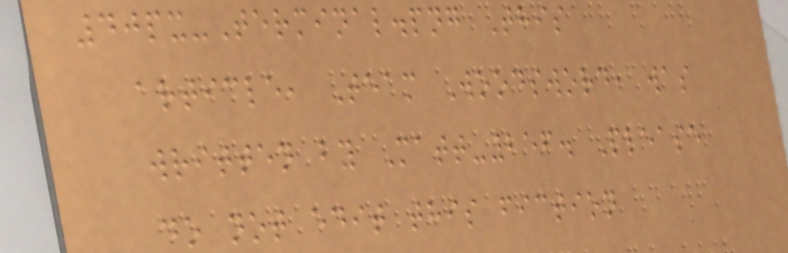40px-Terminal.png This
article, Team Woodsword, was
written by Matt-256. Please
do not edit this fiction
